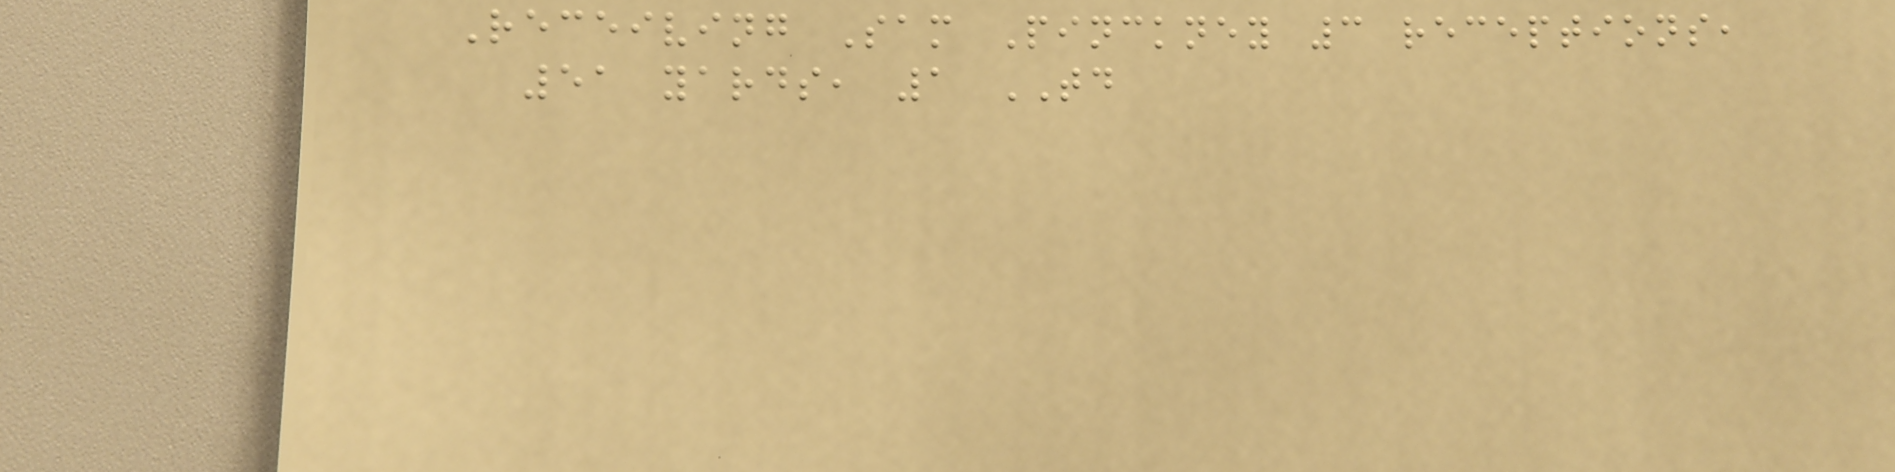Receiving Sam Pinckney 3 receptions,
51 yards, 1 TD
